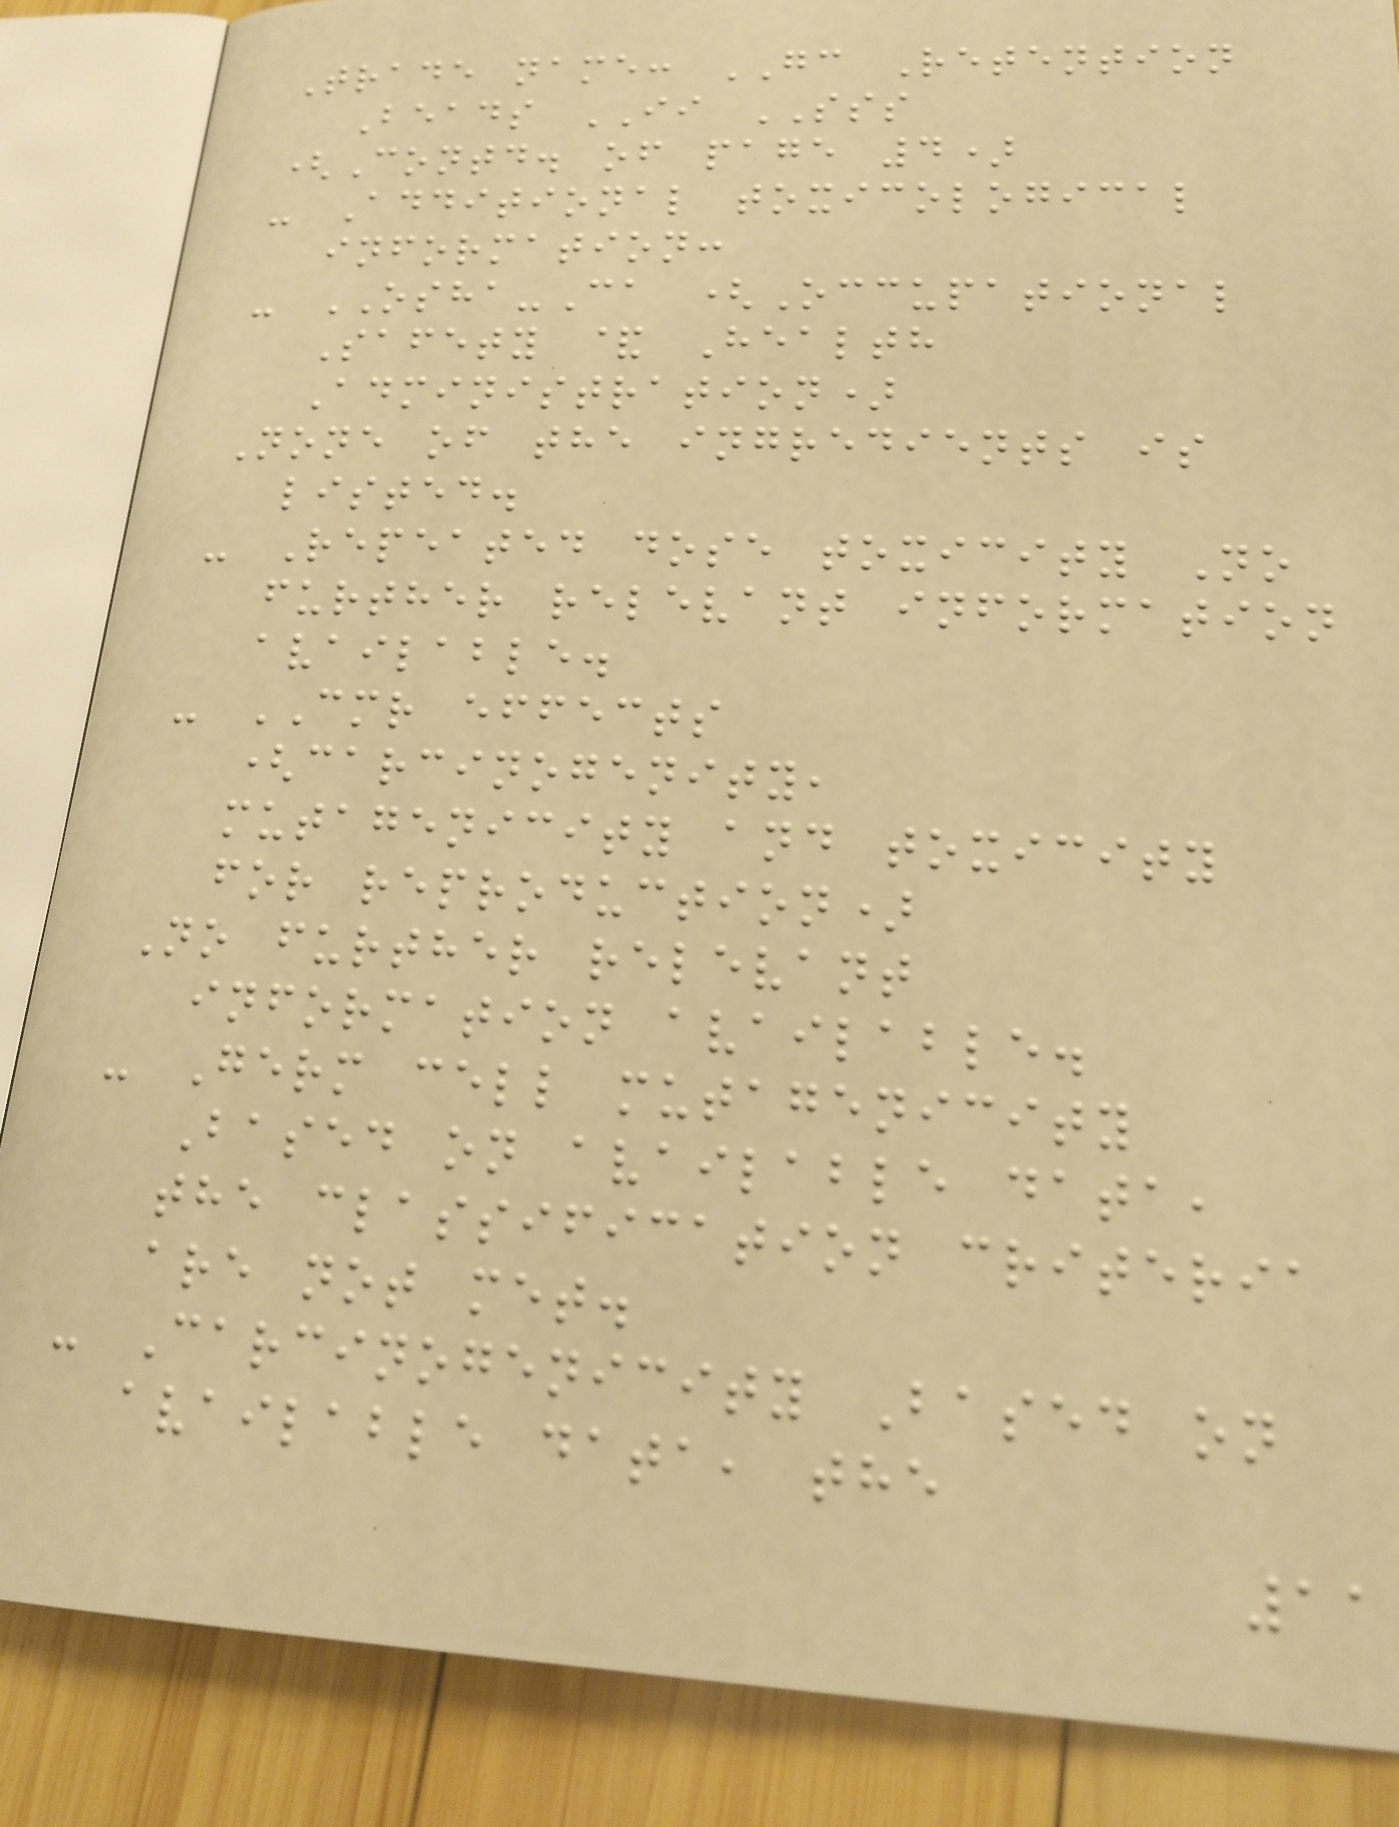Trade name: GC Retention
Beads II SSS
(Contd. of page 4)
- Additional toxicological
information:
- OSHA-Ca (Occupational
Safety & Health
Administration)
None of the ingredients is
listed.
- Repeated dose toxicity No
further relevant information
available.
- CMR effects
(carcinogenity,
mutagenicity and toxicity
for reproduction)
No further relevant
information available.
- Germ cell mutagenicity
Based on available data,
the classification criteria
are not met.
- Carcinogenicity Based on
available data, the
11
